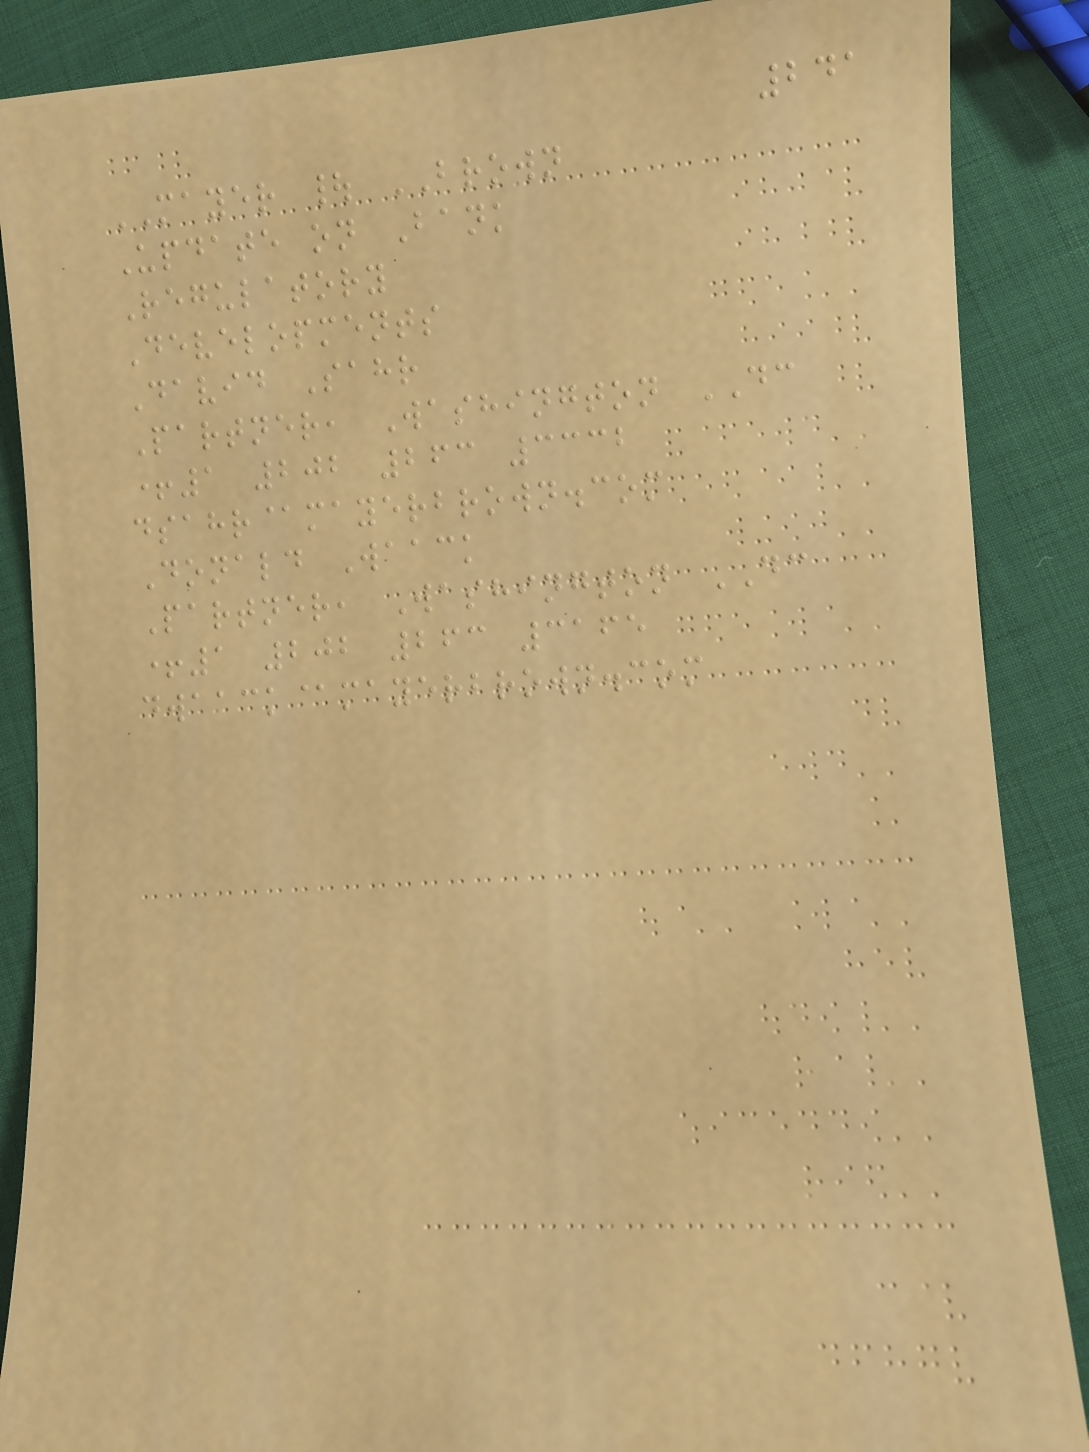241
MAYER | BROWN
Update on Bank
Regulatory
Developments
David Sahr
Partner, Washington DC
+1 202 263 3332
dsahr@mayerbrown.com
Donald Waack
Partner, Washington DC
+1 202 263 3165
dwaack@mayerbrown.com
